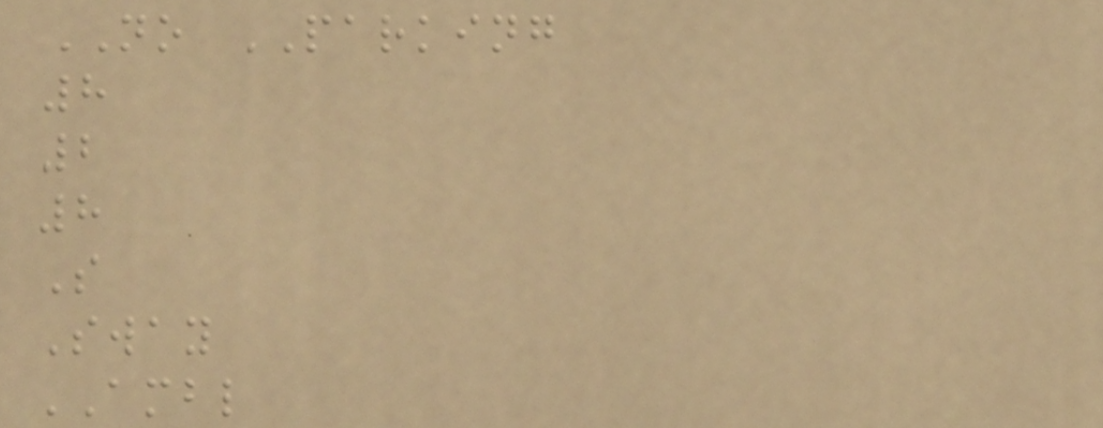NO PARKING
8
2
8
S
Sway
AMBL
